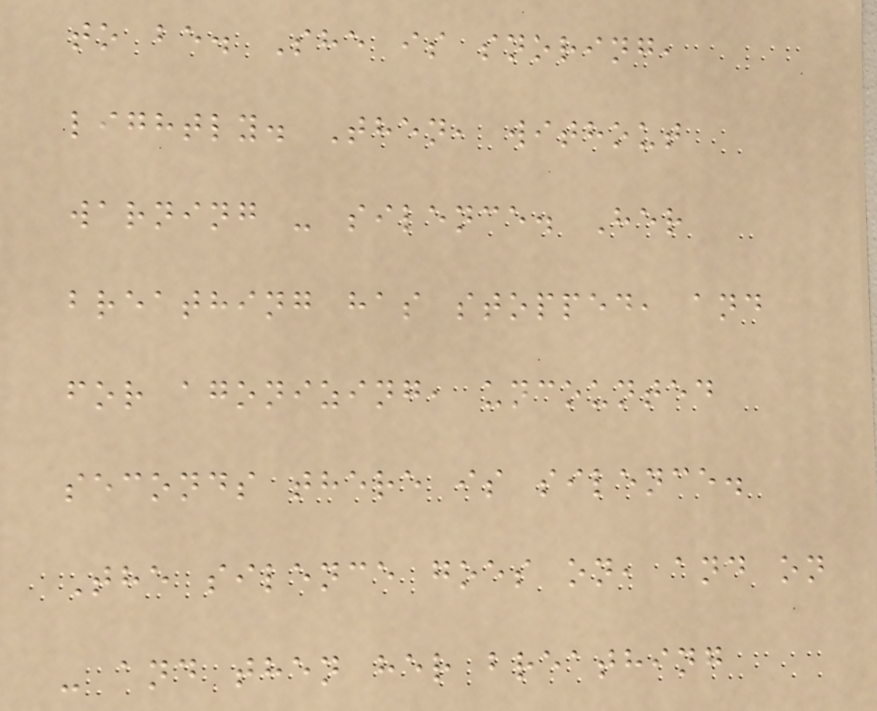to be. She is snoring,
lightly. Then, without
warning - silence. Her
breathing has stopped, and
for agonizing, uncounted
seconds there is silence.
The silence goes on, and on
- and then her breathing
